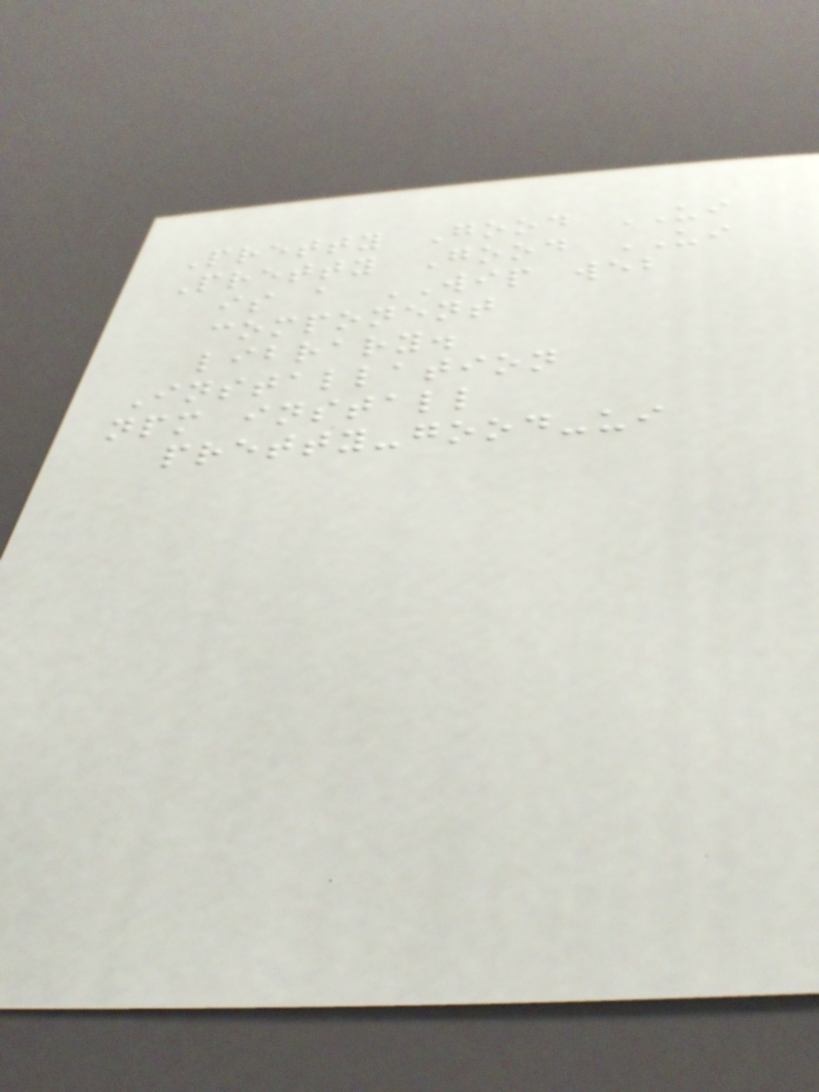Pretty Good UI
Pretty Good UI
is a WIP web
component
library.
Installation
npm install
pretty-good-ui
